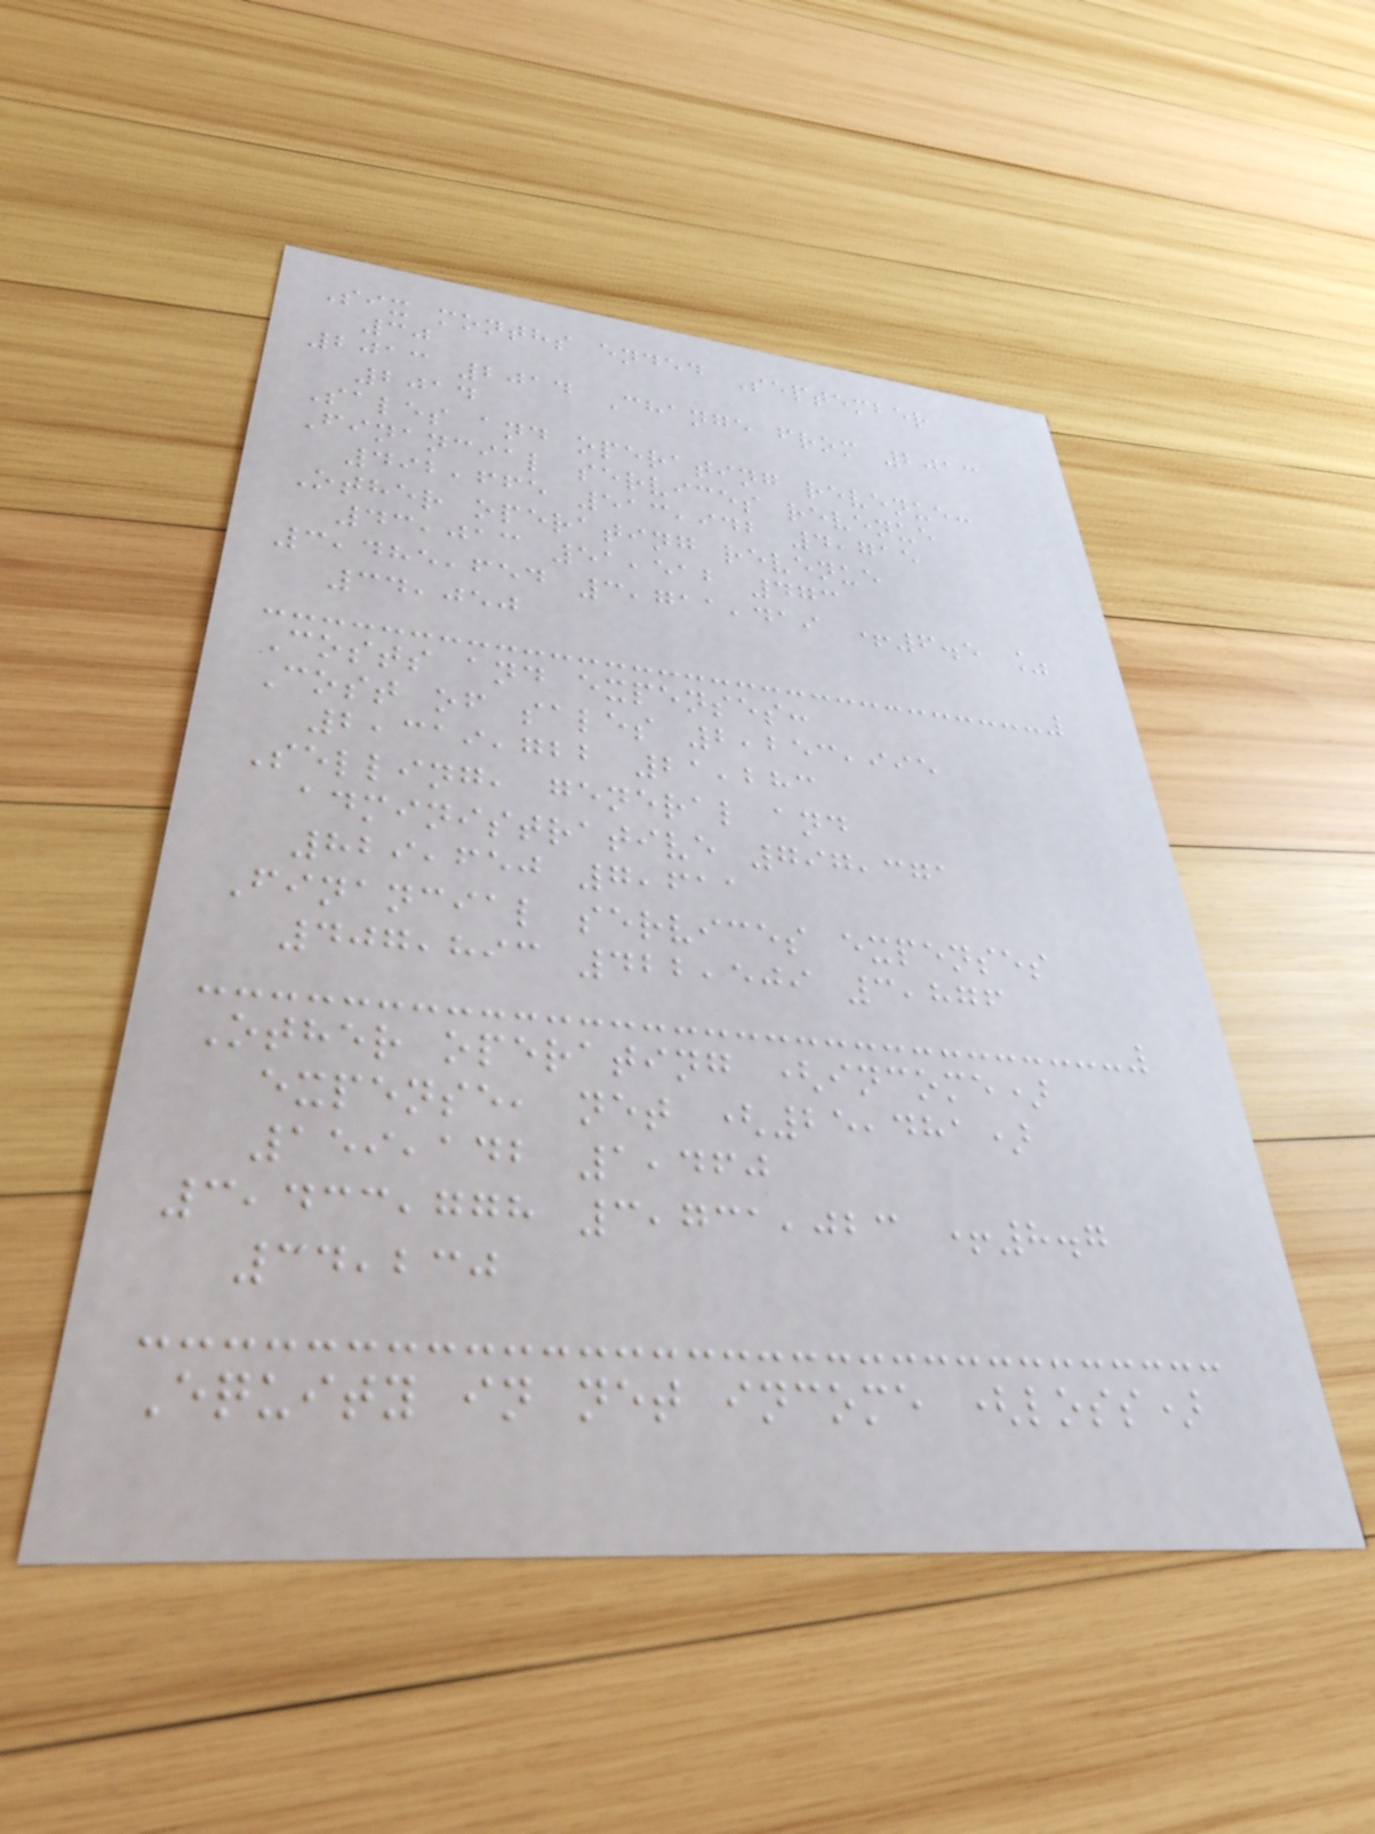Six months ended September
30
2013 2014 Change from 2013
2014
Sales and operating revenue:
Financial services revenue
492,665 513,942 4,715
Other operating revenue
43,013 51,512 473
3,485,654 3,711,419 +6.5 %
34,050
Costs and expenses:
Cost of sales 2,253,995
2,319,722 21,283
Selling, general and
administrative 797,371
829,650 7,611
Financial services expenses
407,893 422,509 3,876
Other operating (income)
expense, net (25,481)
159,142 1,460
3,433,778 3,731,023 +8.7
34,230
Equity in net income (loss)
